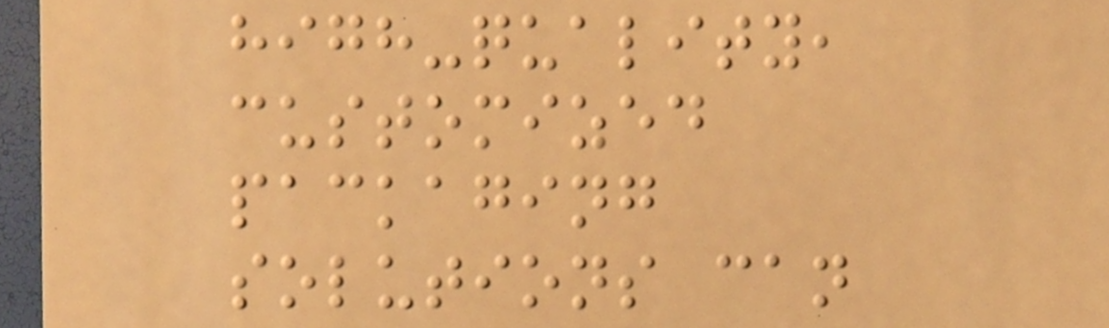high-quality,
customized
packaging
solutions can
